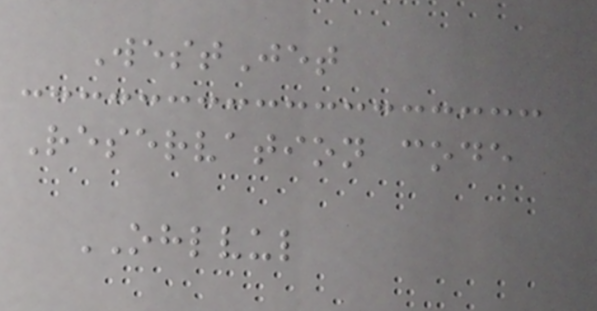WestJet
Reservation code
OHLVUL
